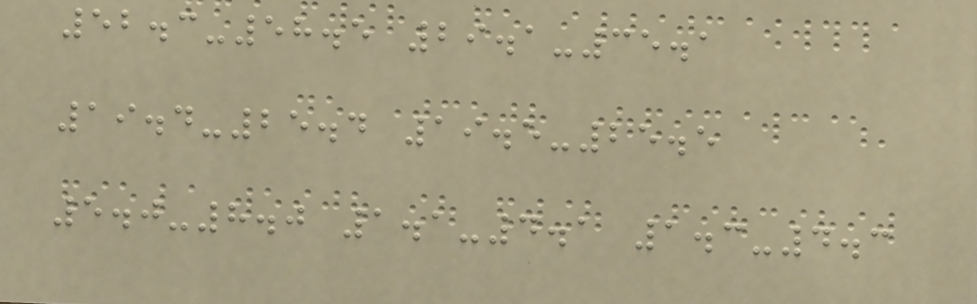52.3-58.5 29.1-35.1
19.4-25.4 19.5-25.5
5.0-8.0 1.1-4.1 1.3-4.3
